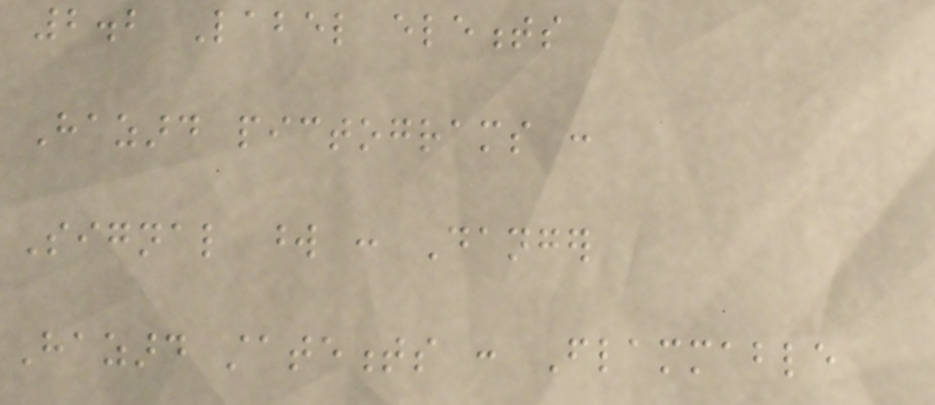2.2 Label elements
Hazard pictograms :
Signal word : Danger
Hazard statements : Flammable
